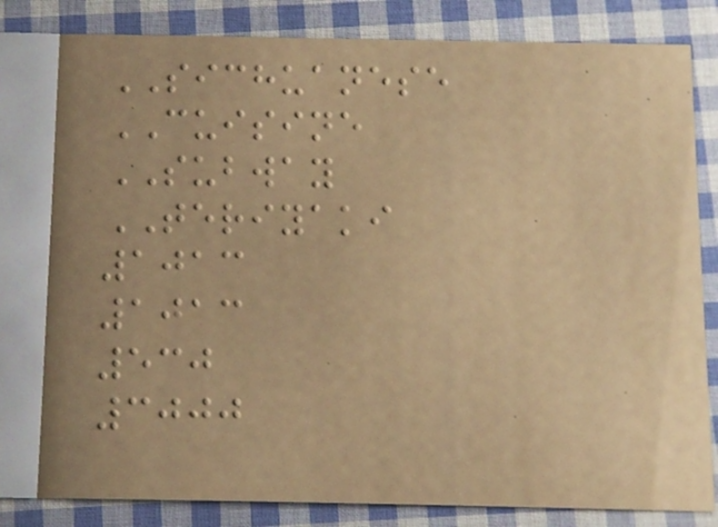SICHUANESE
CUISINE
SUBWAY
TERIYAKI
1013
1013
530
3000
